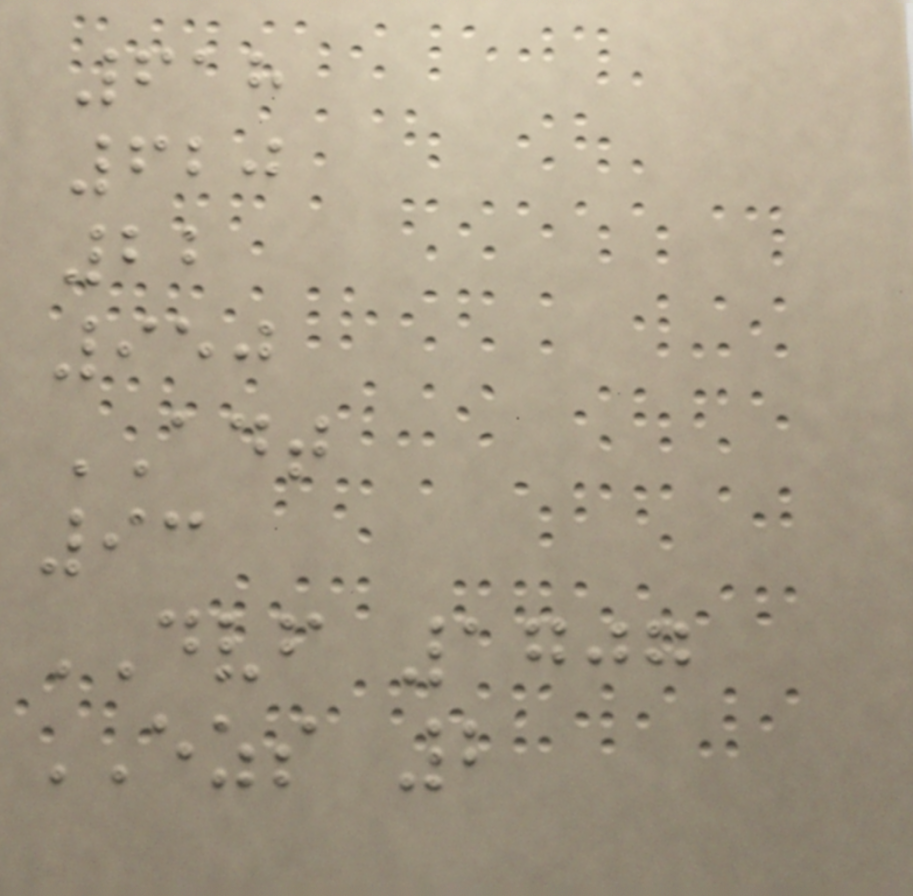618
620
22
950
ADT
93
DVF 1707
EZS 2
